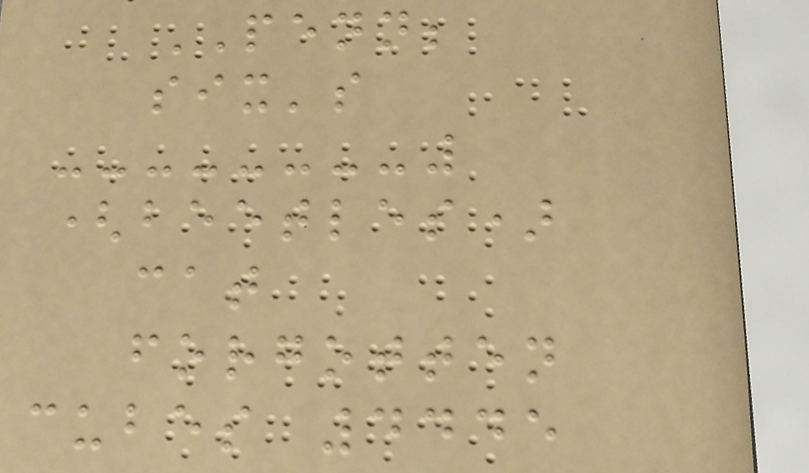PENN;
six's
(beetles)
cat
forgotten
cubes 4445
